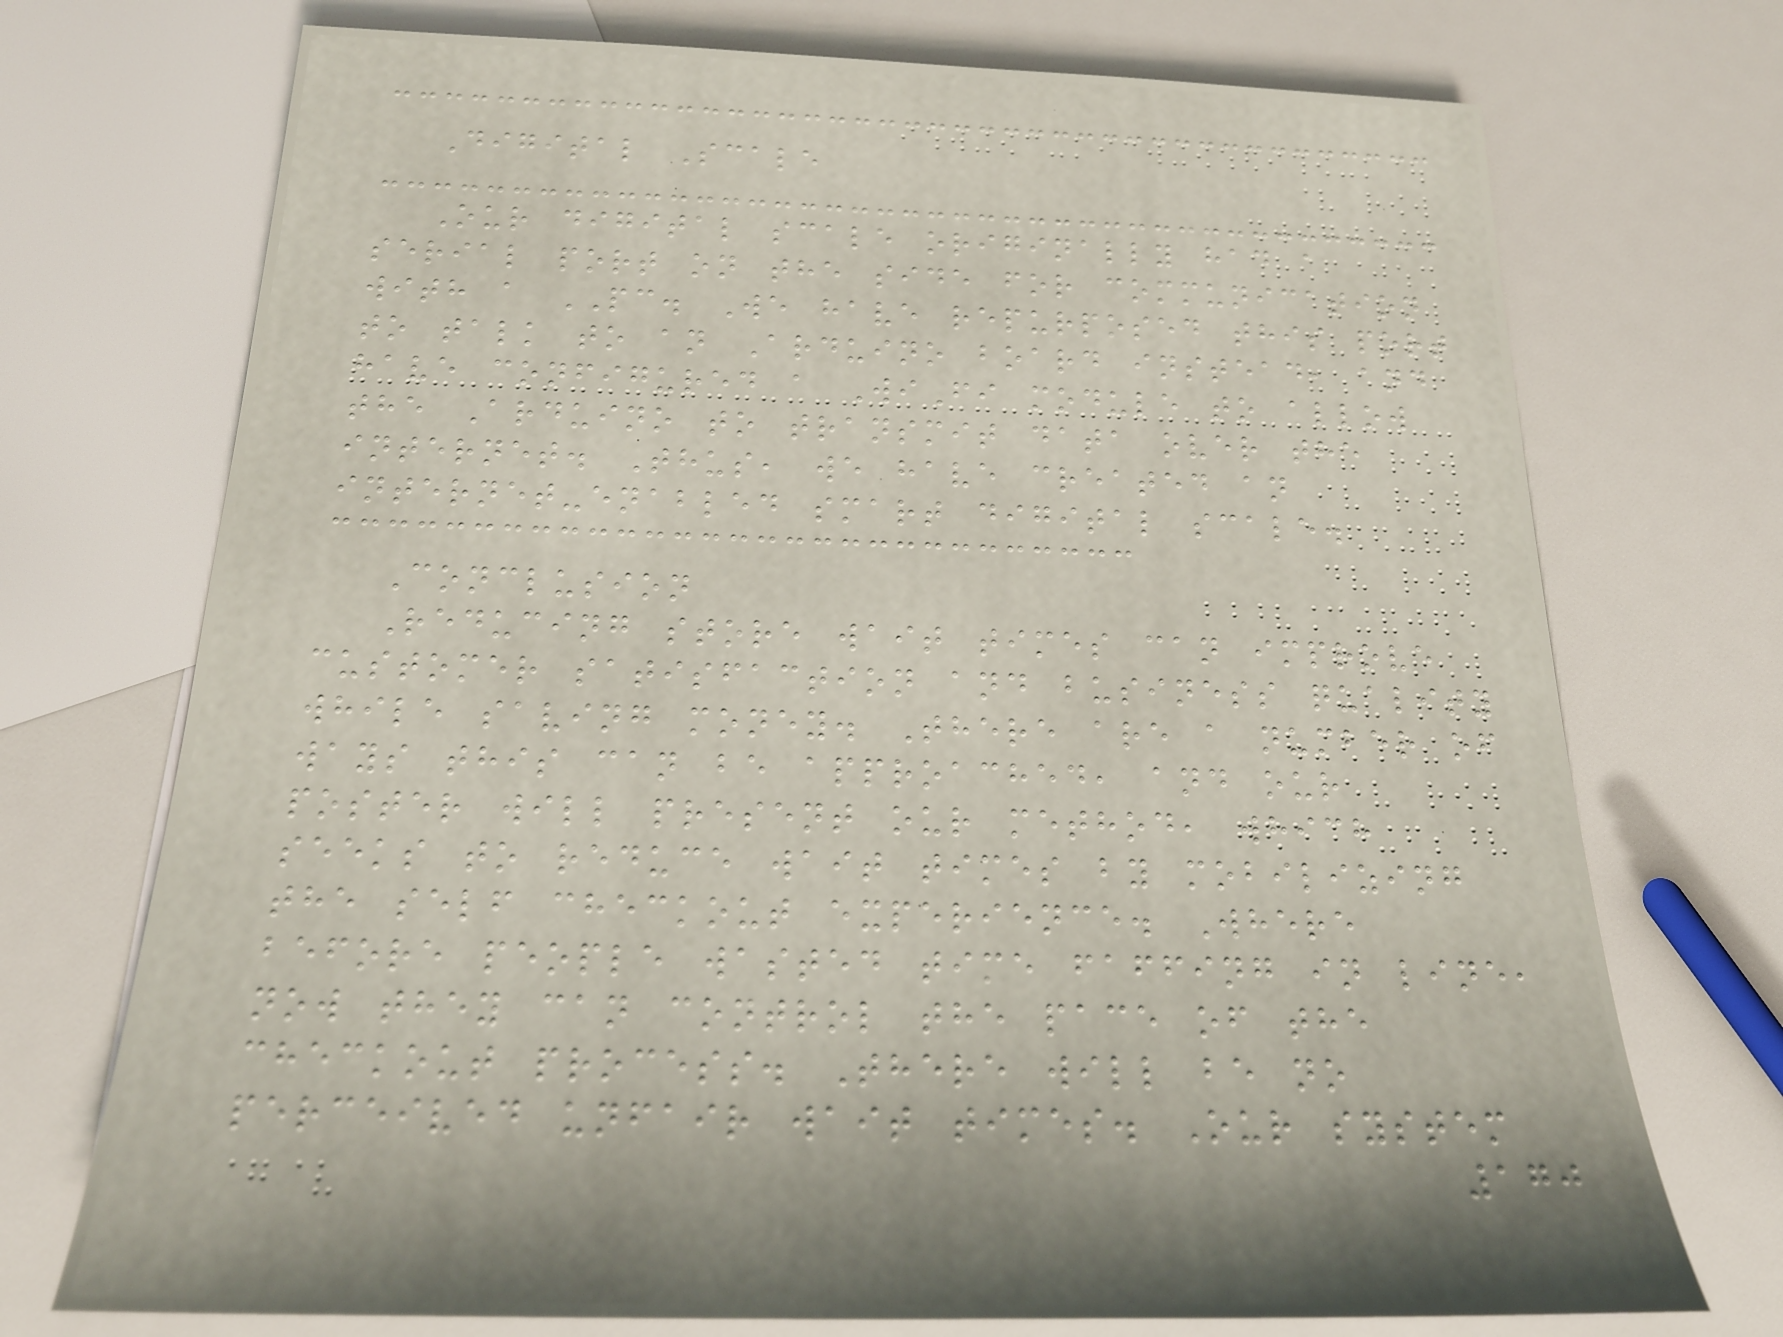Digital Scale
Our digital scale originally had a
serial port on the side for communication
with a PC. We have repurposed this port
to talk to an Arduino board instead, and
have configured a WiFi module to allow
the Arduino to transmit data over the
internet. Thus, we have created an
internet-enabled smart digital scale.
Conclusion
Reducing store wait times can improve
customer satisfaction and business quality
while saving money. There are a number of
ways this can be approached, and our
poster will present our method, which
seeks to reduce wait times by mobilizing
the self checkout experience. Where
before people wasted time faffing in line,
now they can control the pace of the
checkout process. There will be no
perceived unfair wait times. Our system
170
